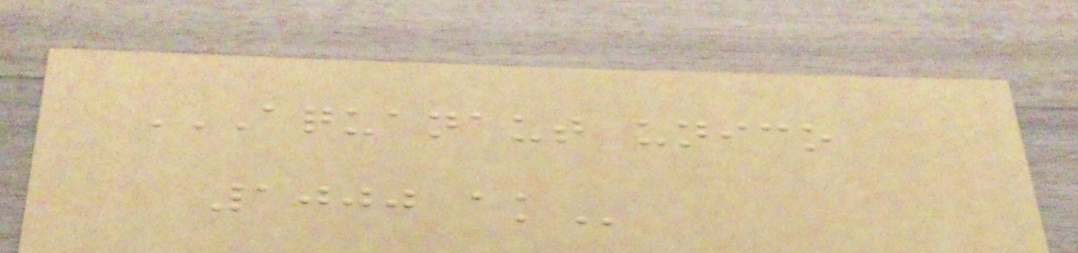AQUANAUT UNICO
1000 AK
